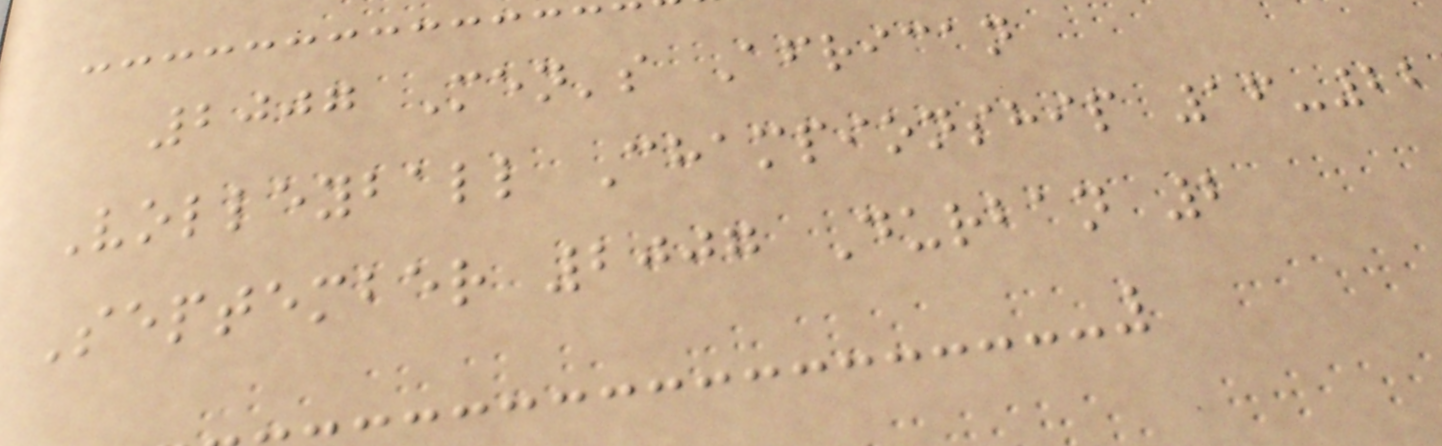2007 Men's African
Volleyball Championship 16-22
September 2007 Durban 2
